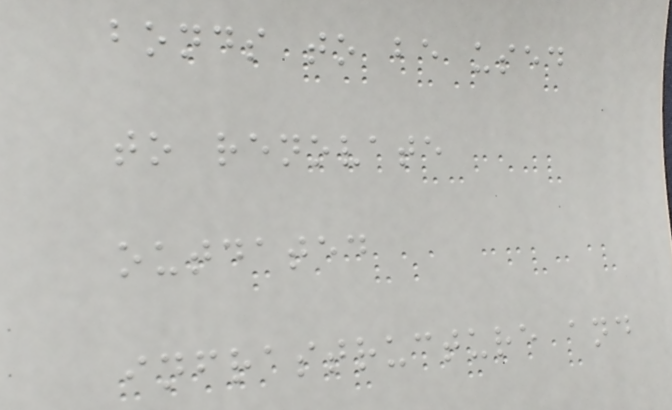bonds to be used
to renovate
outdated
infrastructure and
